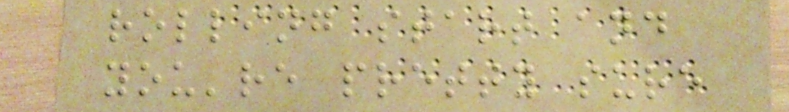rolling start and
you're pretty sure
